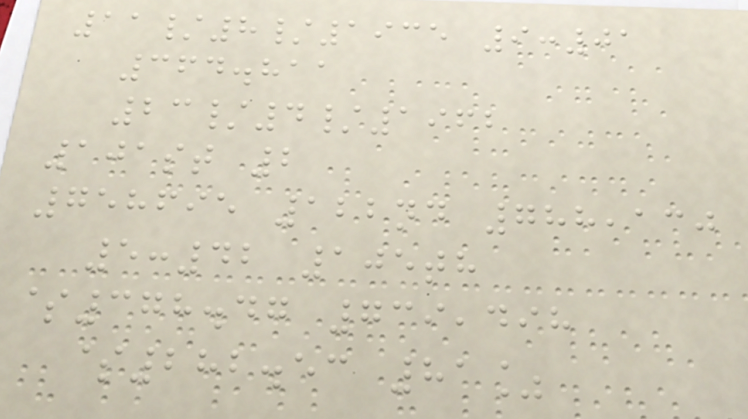11/8/1935 9:01
364.811
23/4/1962
101st 2
758695 122nd 788,130
5:42 105th
$378.47 739,498
$282.53 81%
